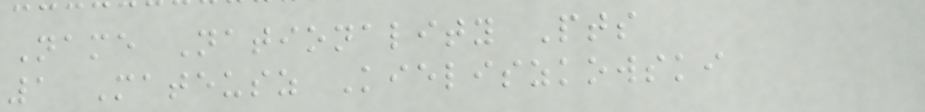Name Nationality Pts
1 Mateusz Kieliszkowski
